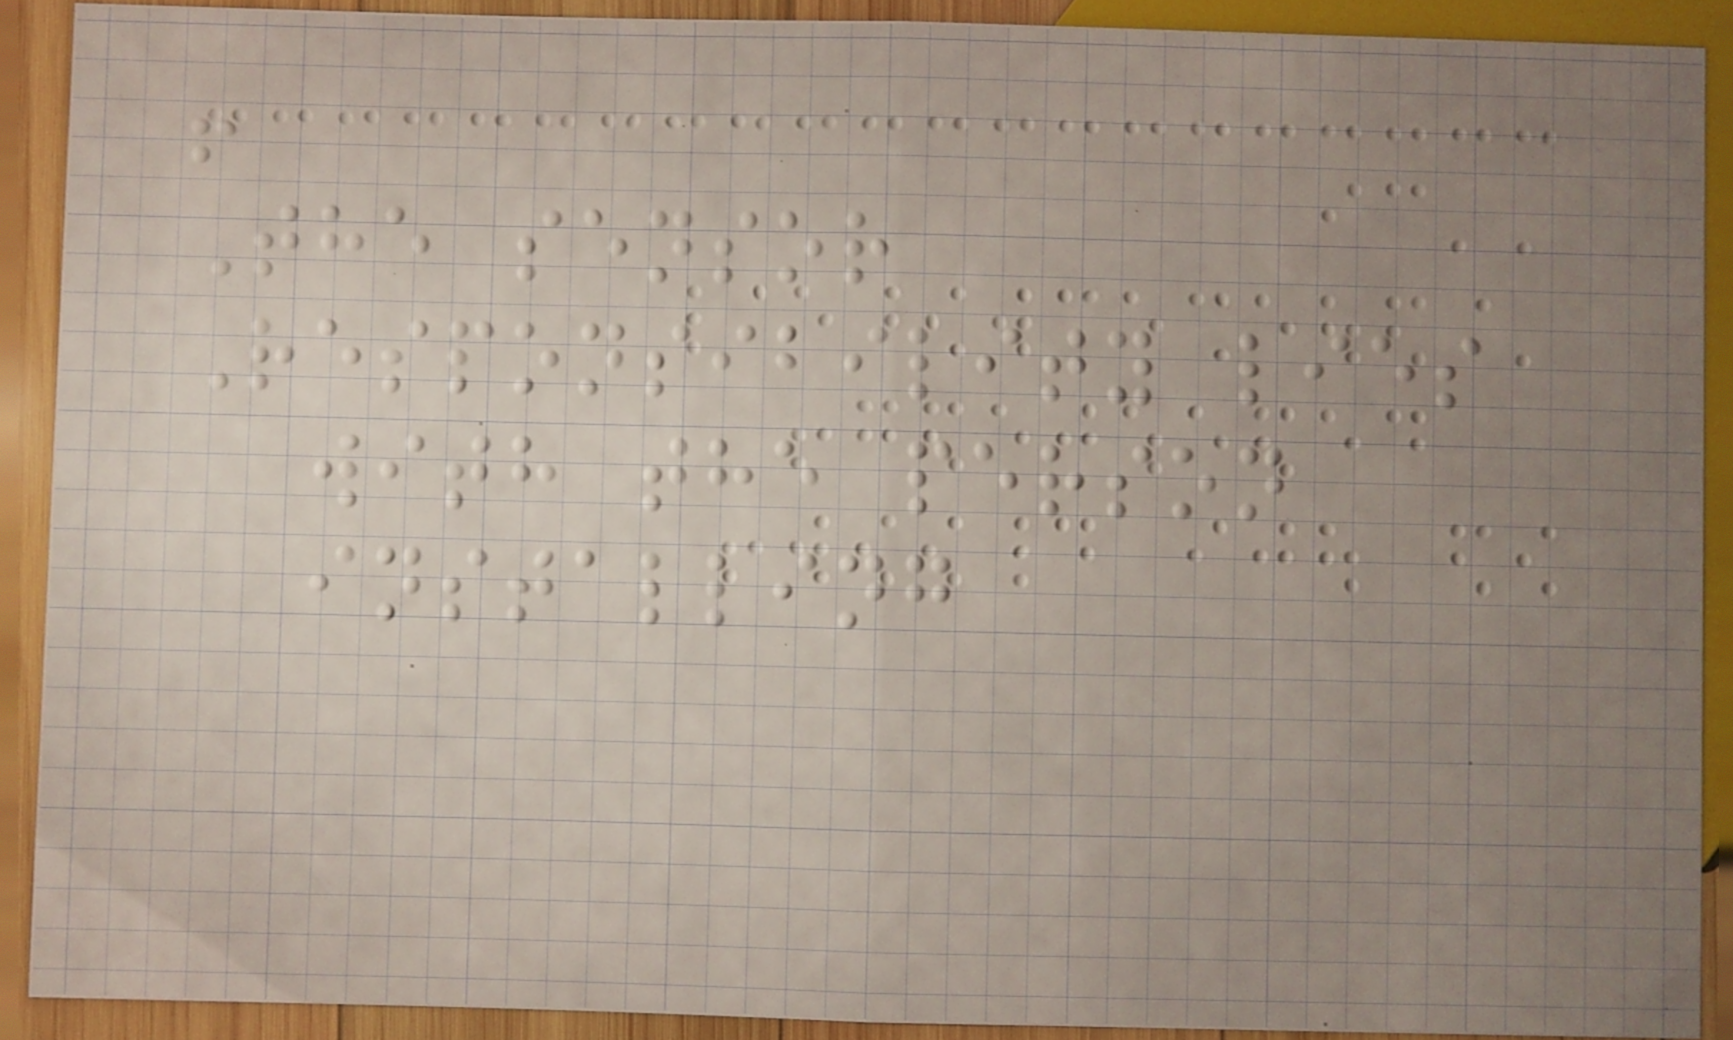!
The sensor
Responsibility lies
with the person
installing
